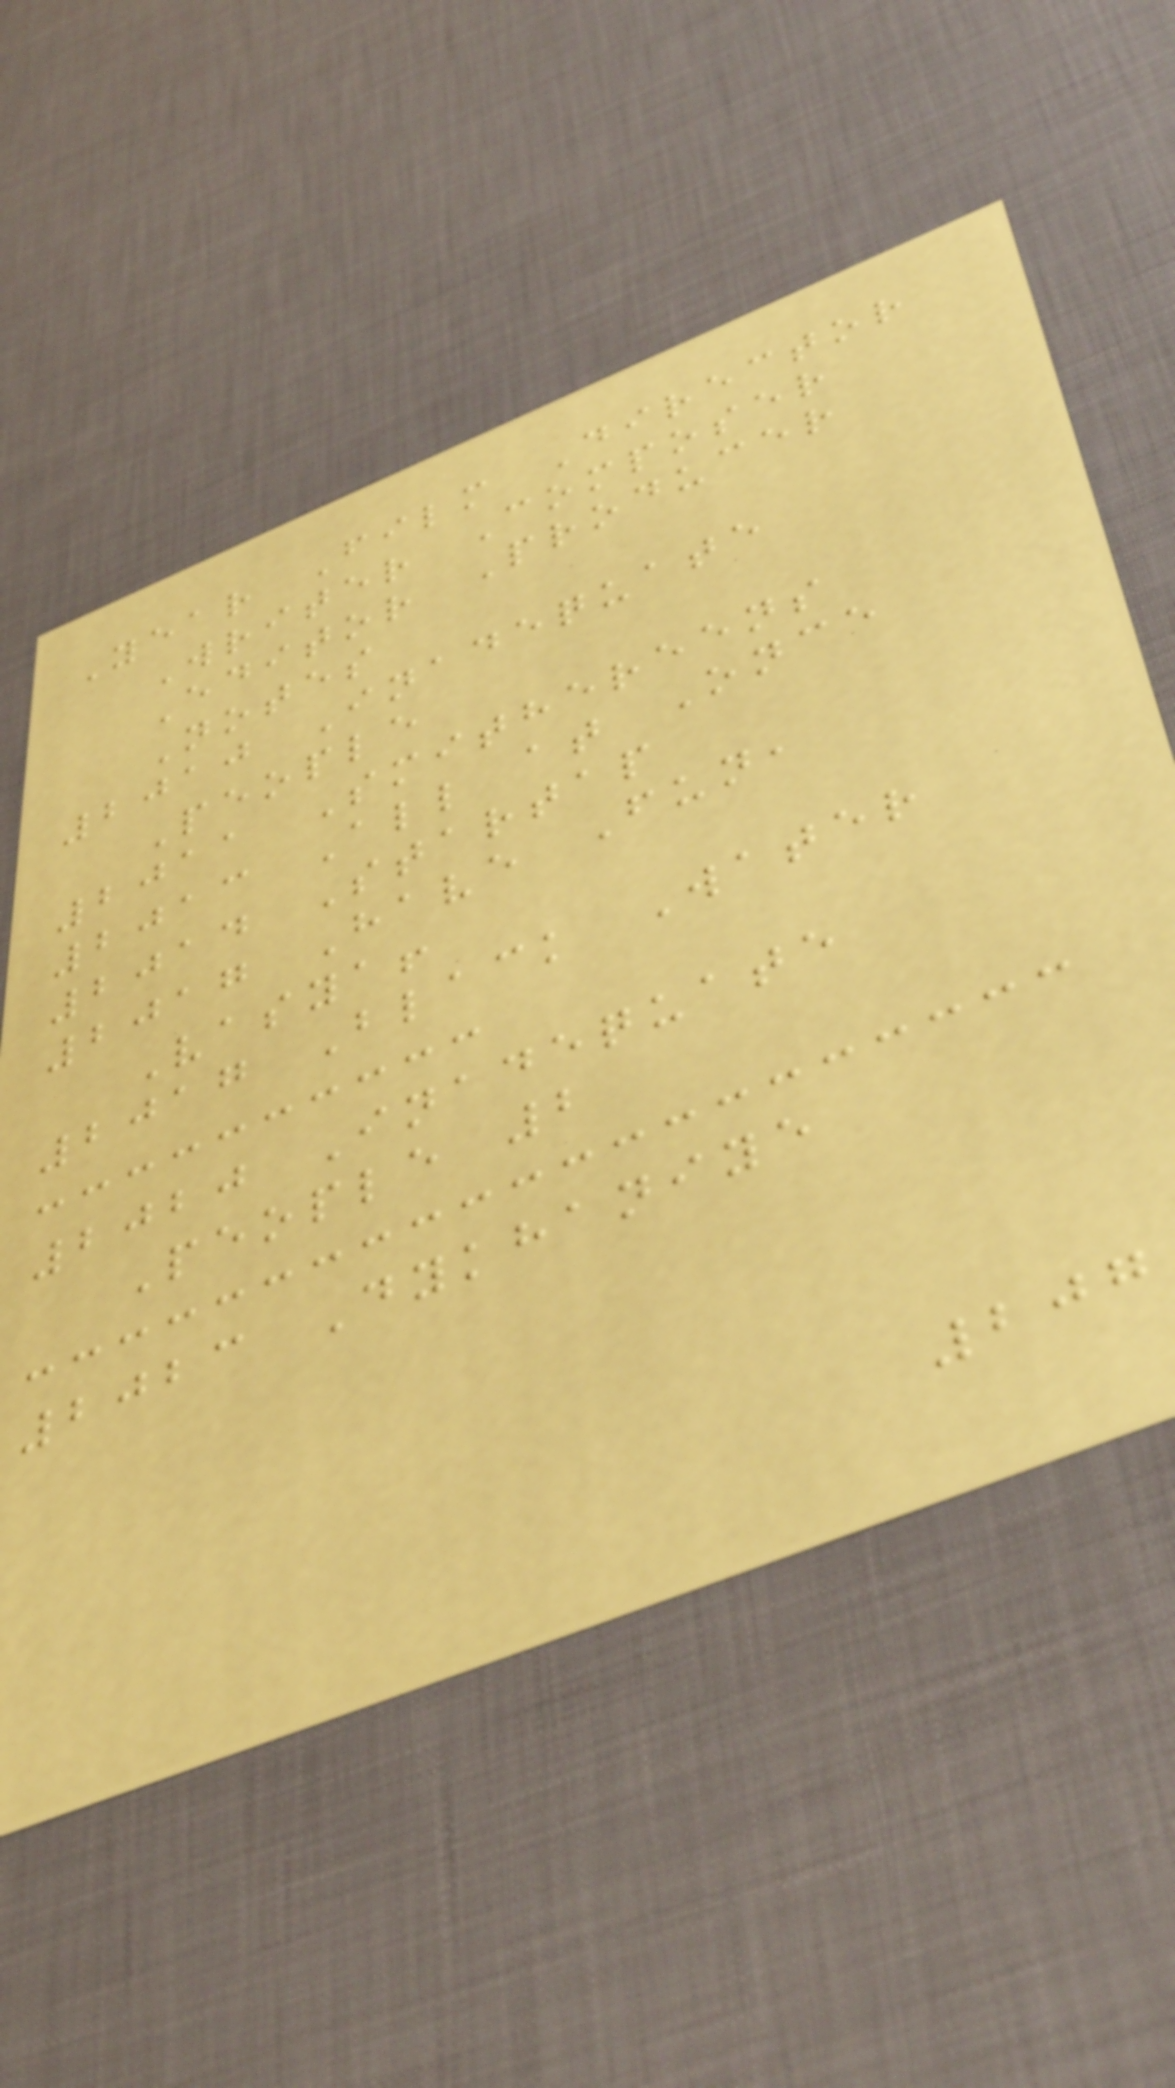Year Film Director
Writer Composer
Editor Producer
Notes
2010 Inadequate
People
2011 Smithereens
2013 All at Once
2014 Startap
2017 Have Fun,
Vasya!
2017 Black Water
2020 Inadequate
People 2
2023 Dykhaniye
207
